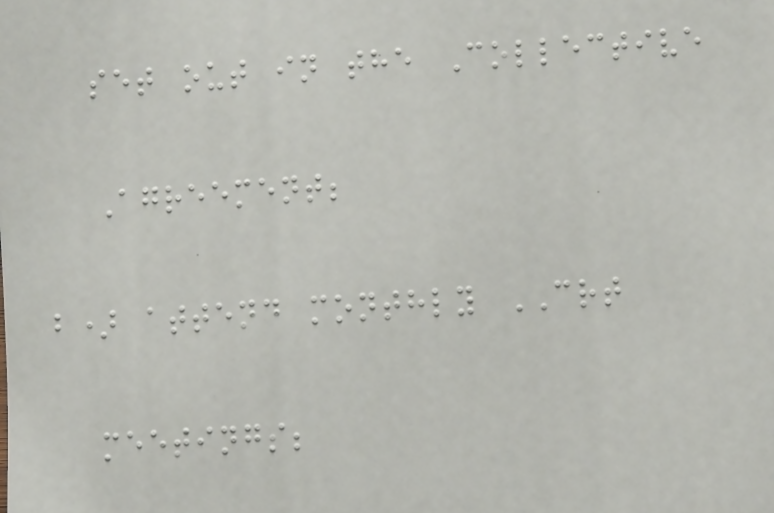set out in the Collective
Agreement;
b) attend monthly CRT
meetings;
